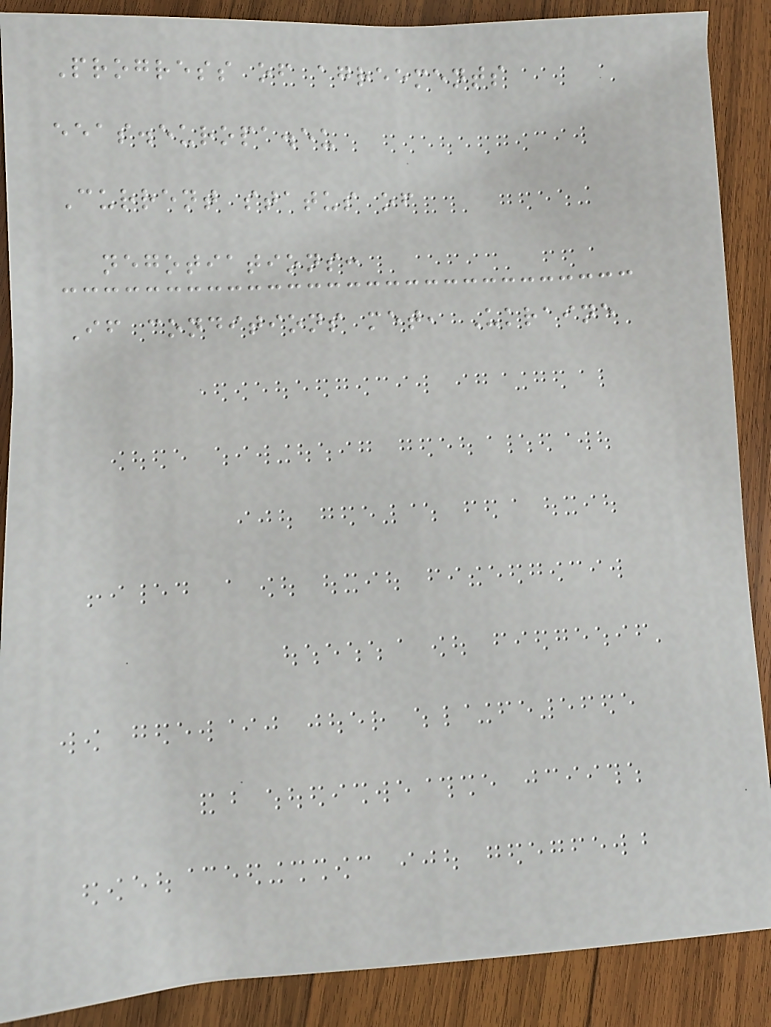Progress of agreements
eeas.europa.eu
Current status of
negotiations:
If conditions met, Ukraine
